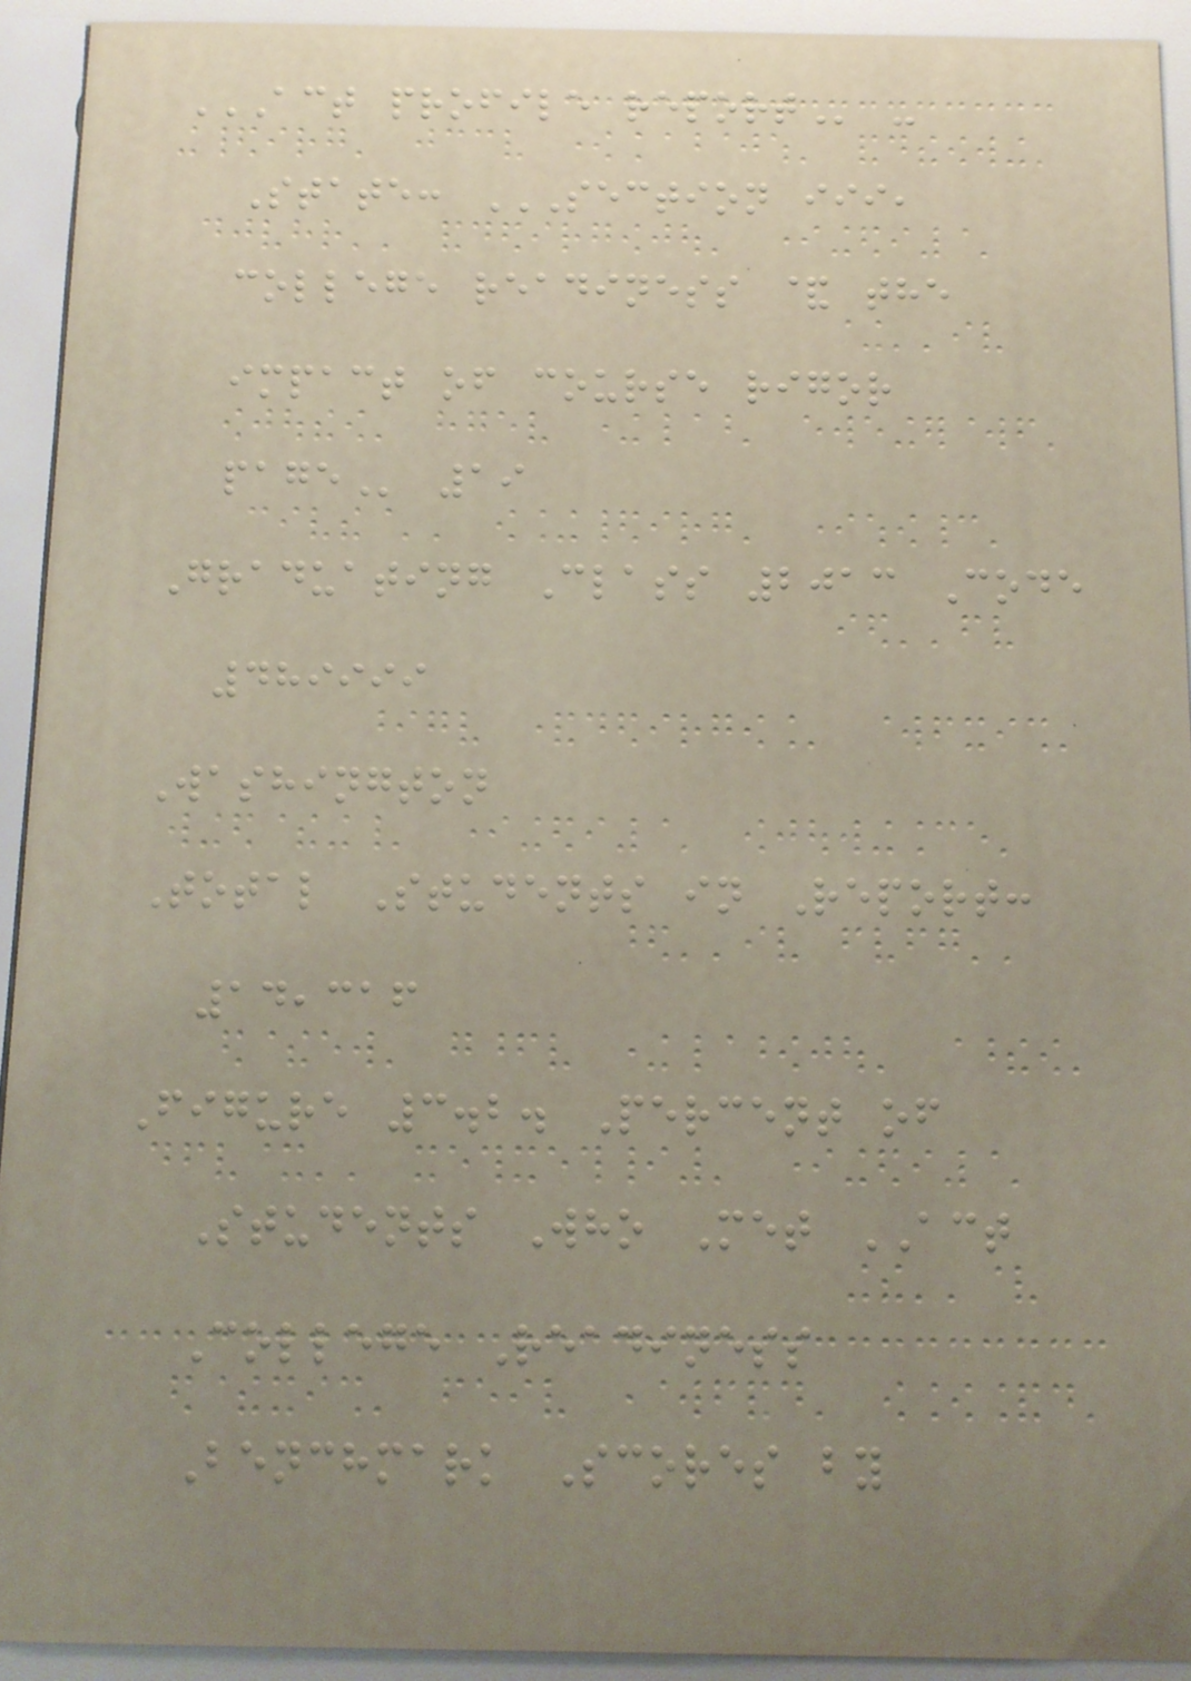ACT PROFILE REPORT -
State: SECTION III,
COLLEGE READINESS & THE
IMPACT OF COURSE RIGOR
PAGE 19
Graduating Class 2013 Code
489999
Washington
Total Students in Report:
14,316
Figure 3.2. Percent of
Students Who Met ACT
College Readiness
Benchmark Scores by
